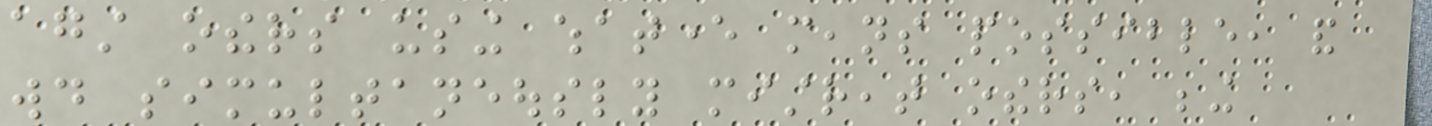against others using whatever means possible, and
would simultaneously mistreat others, being
